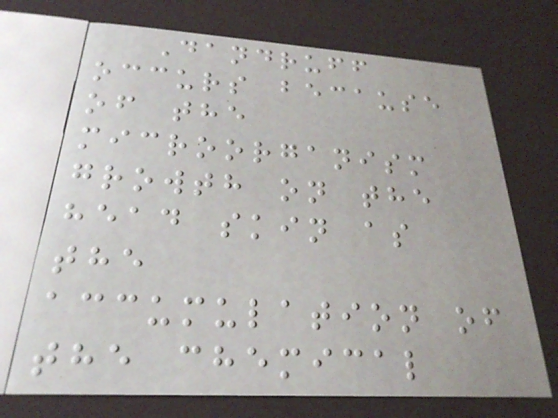Dandruff
occurs because
of the
microorganism
growth on the
head skin as
the
accumulation of
the chemical
